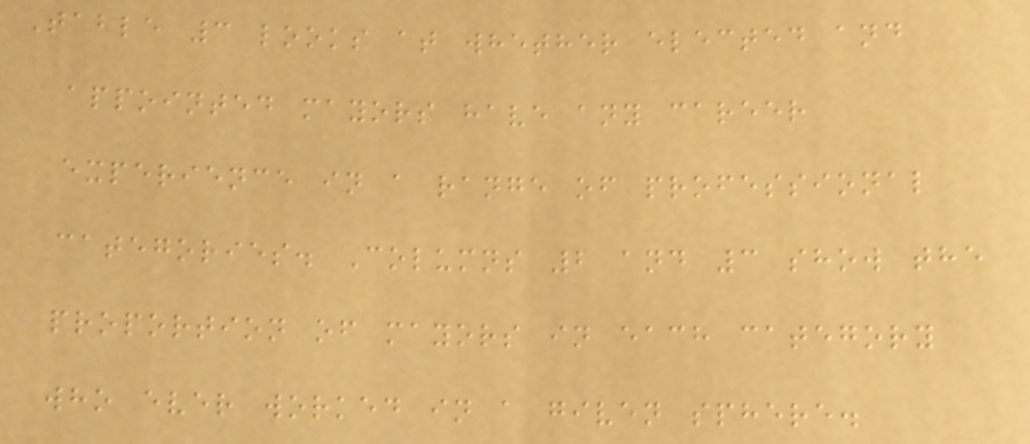Table 3 looks at whether elected and
appointed mayors have any career
experience in a range of professional
categories. Columns 2 and 3 show the
proportion of mayors in each category
who ever worked in a given sphere.
